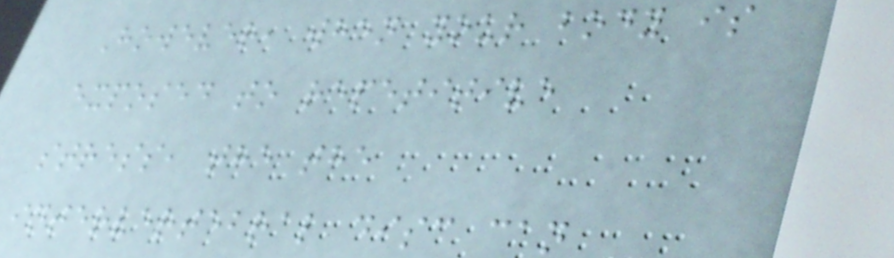However, when your body is
exposed to repetitive
stress, the the
intervertebral disc can
